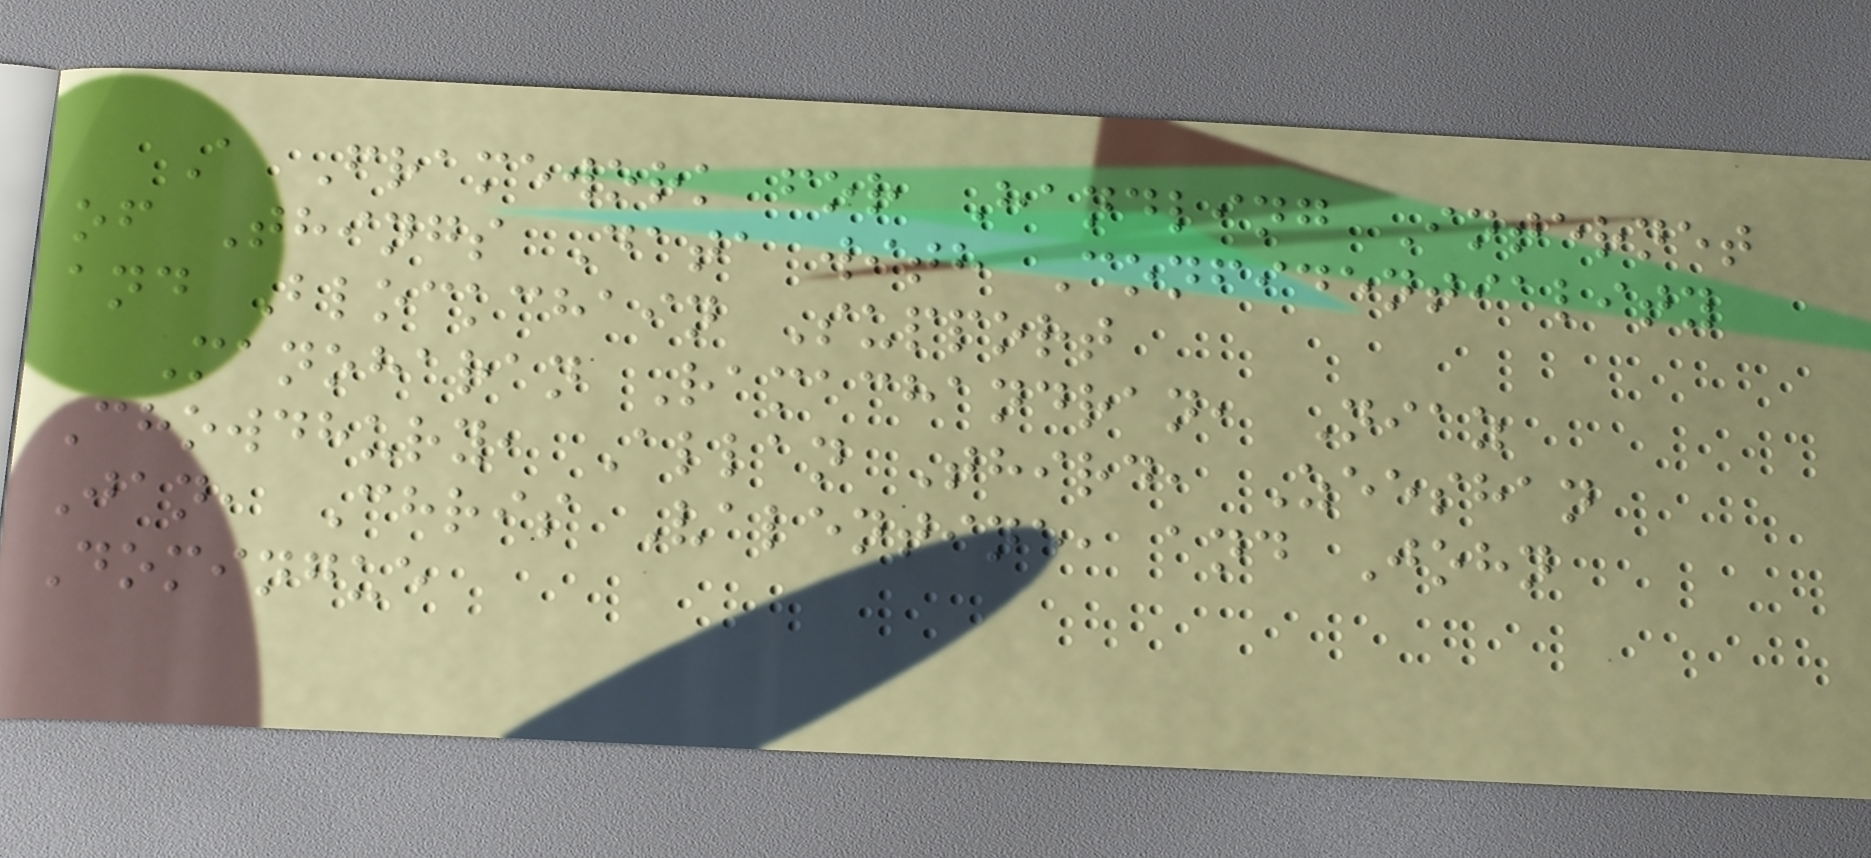A Framework for Handling Internet
of Things Data with Confidentiality
and Blockchain Support
Manoharan Ramachandran, Niaz
Chowdhury, Allan Third, Zeeshan
Jan, Chris Valentine, and John
Domingue
